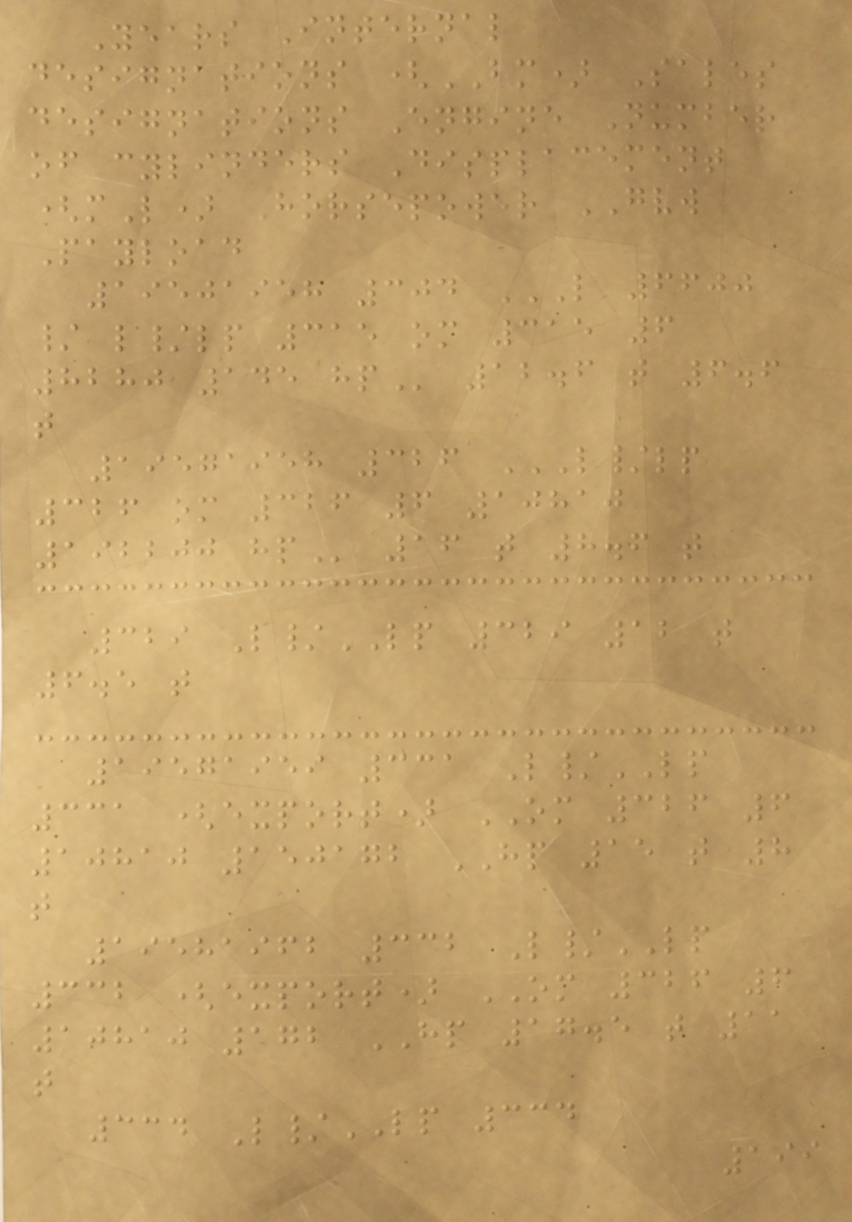Years Internal
designations (BM) Sales
designations Engine Number
of cylinders Displacement
(mL) Horsepower GVW
Payload
19501958 304 L 6600
/ L/LP 315 OM 315 6
8280 145 HP 12.6 t 6.6
t
19571958 326 L/LP
326 OM 326 6 10810
192200 HP 16 t 8.6 t
329 L/LP 329 12 t
6.5 t
19571959 331 L/LP
331 (export) OM 326 6
10810 150172 HP 15 t 8
t
19581962 332 L/LP
332 (export) OM 326 6
10810 172 HP 17.5 t 11
t
334 L/LP 334
199
